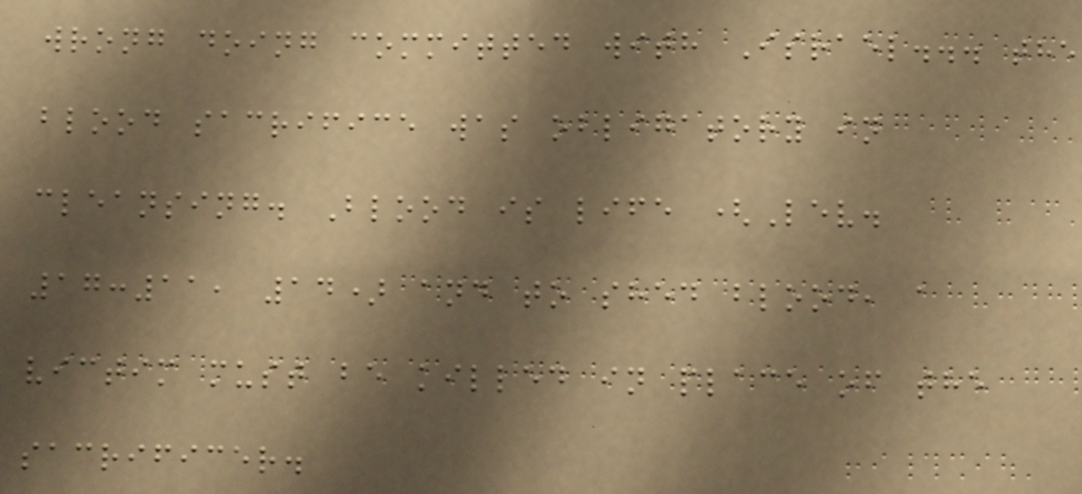wrong doing committed with Israel... the
blood sacrifice was obligatory in
cleansing. Blood is life (Lev.
17:11, 14) and to shed blood, a
victim must be killed in place of the
sacrificer.
